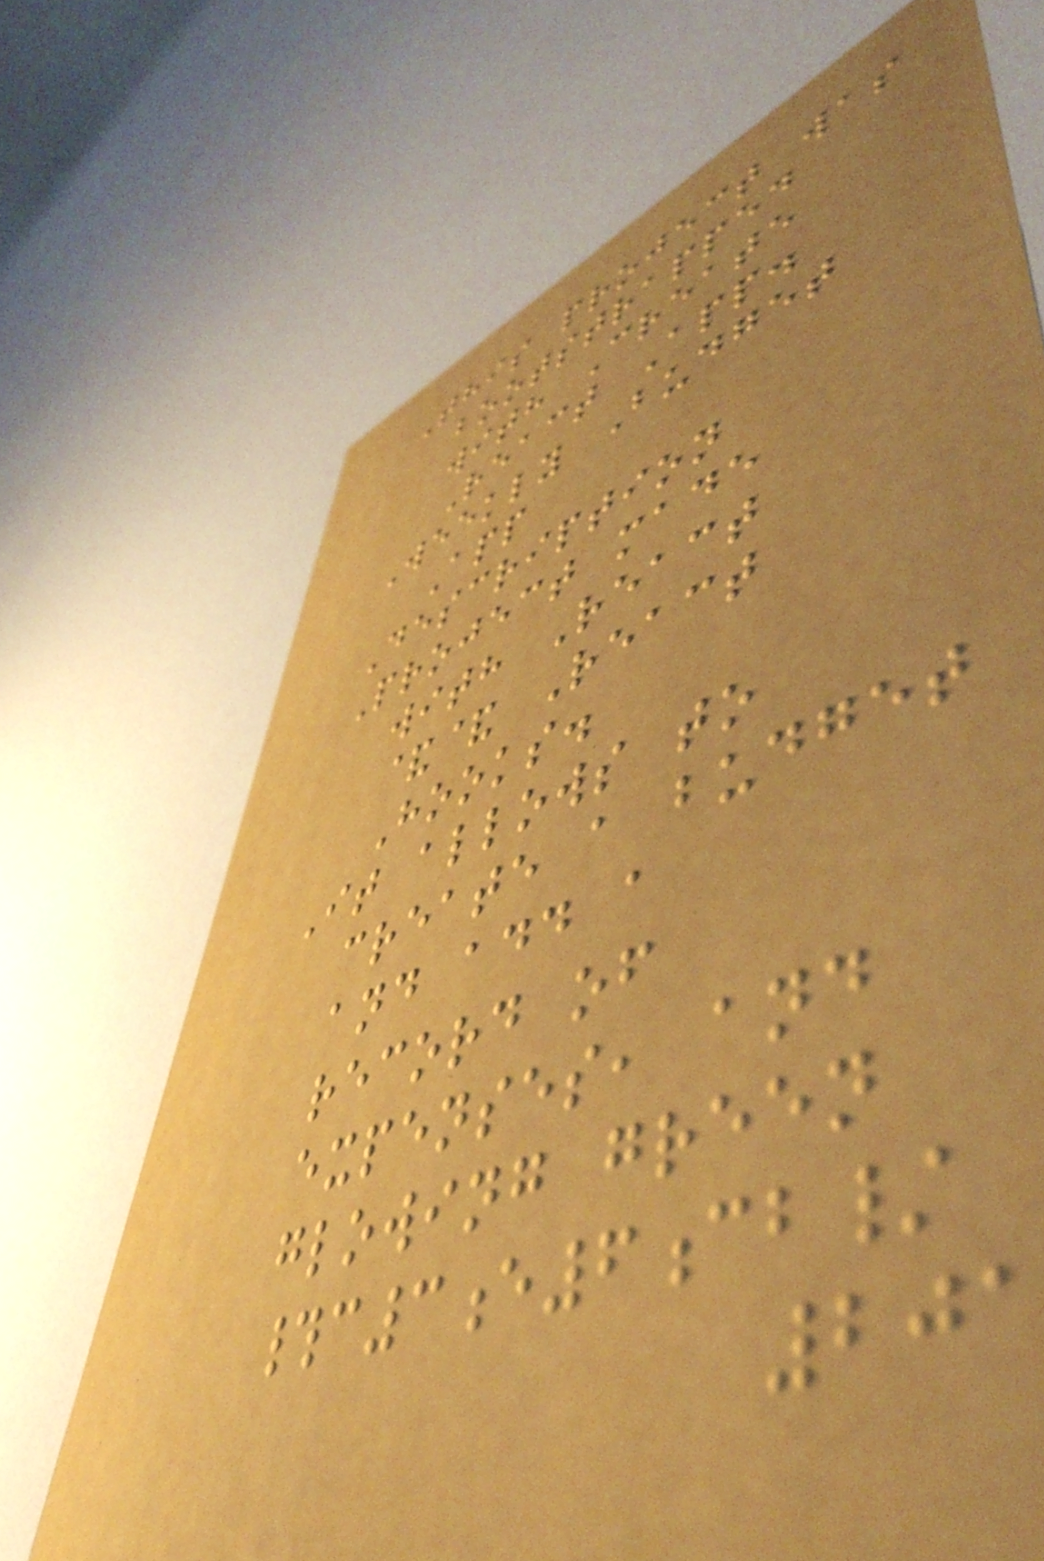This project was
bootstrapped
with Create
React App.
Weekly Budget
App
Description
Project made
with React
&& React
Hooks.
It allows to
create a budget
and add a
record of
expenses, and
glowing green
#c3e6cb/
201
